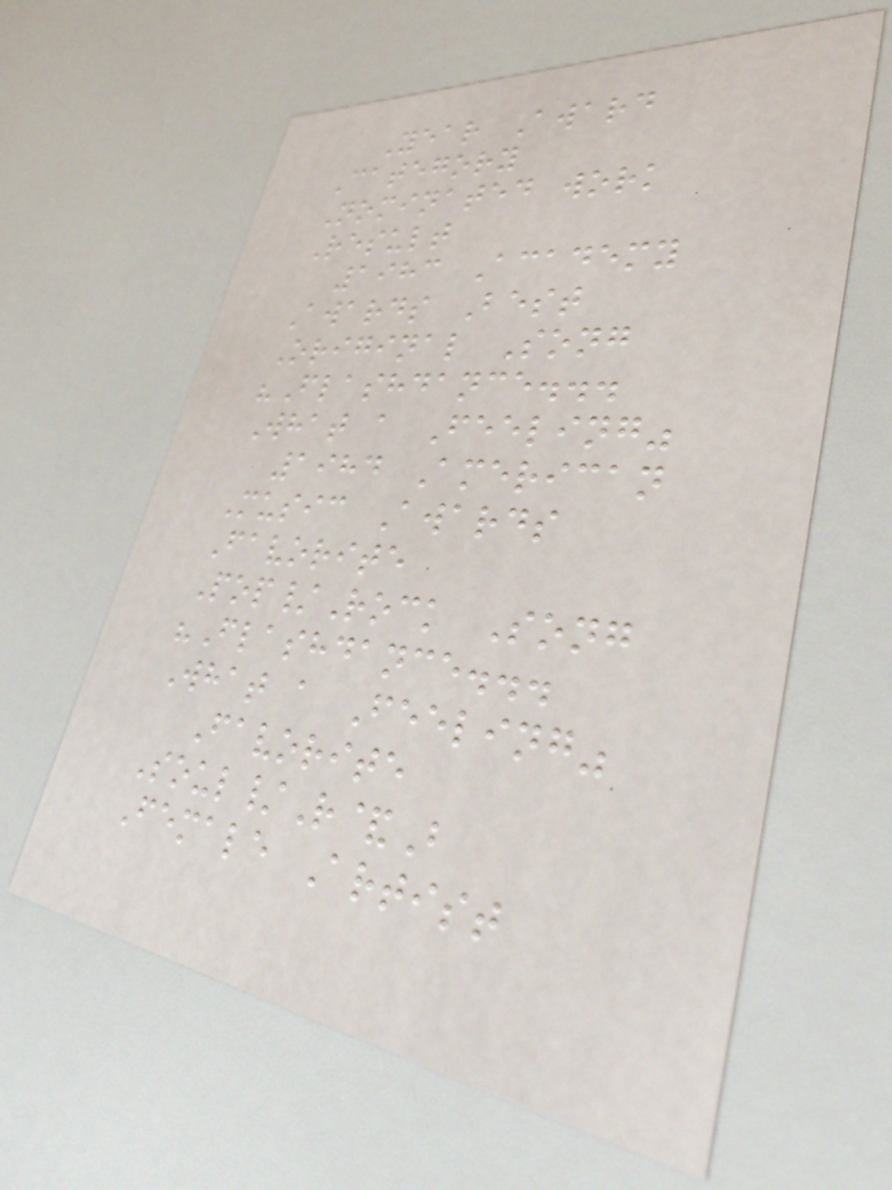Year Award
Category
Nominated work
Result
1983 Academy
Awards Best
Original Song
"Flashdance...
What a Feeling"
1984 American
Music Awards
Favorite
Pop/Rock Song
"Flashdance...
What a Feeling"
Favorite
Soul/R&B
Female Artist
